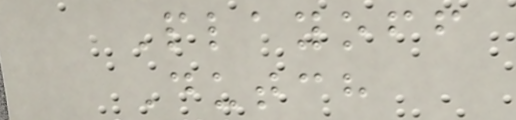Playoff
Dutch
